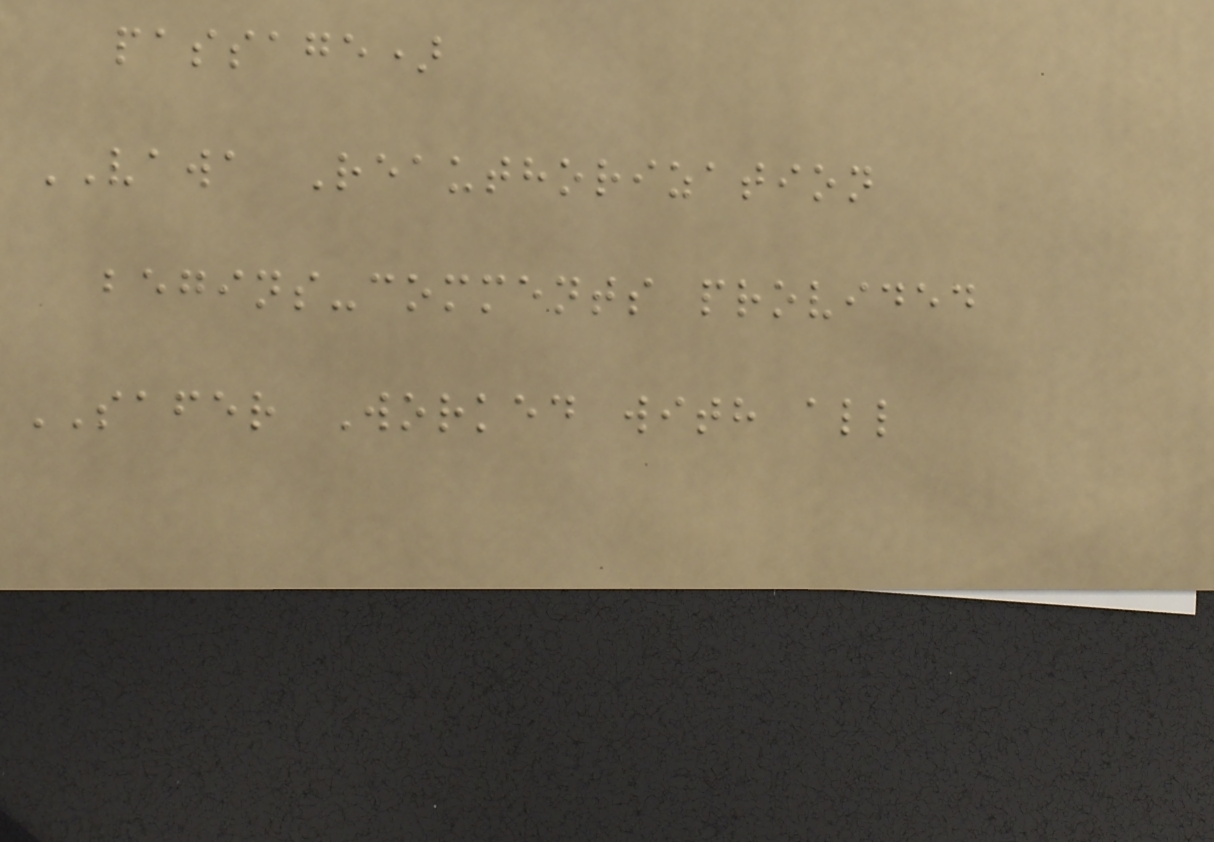passage)
VAWA Reauthorization
begins-comments provided
SAFER Worked with all
